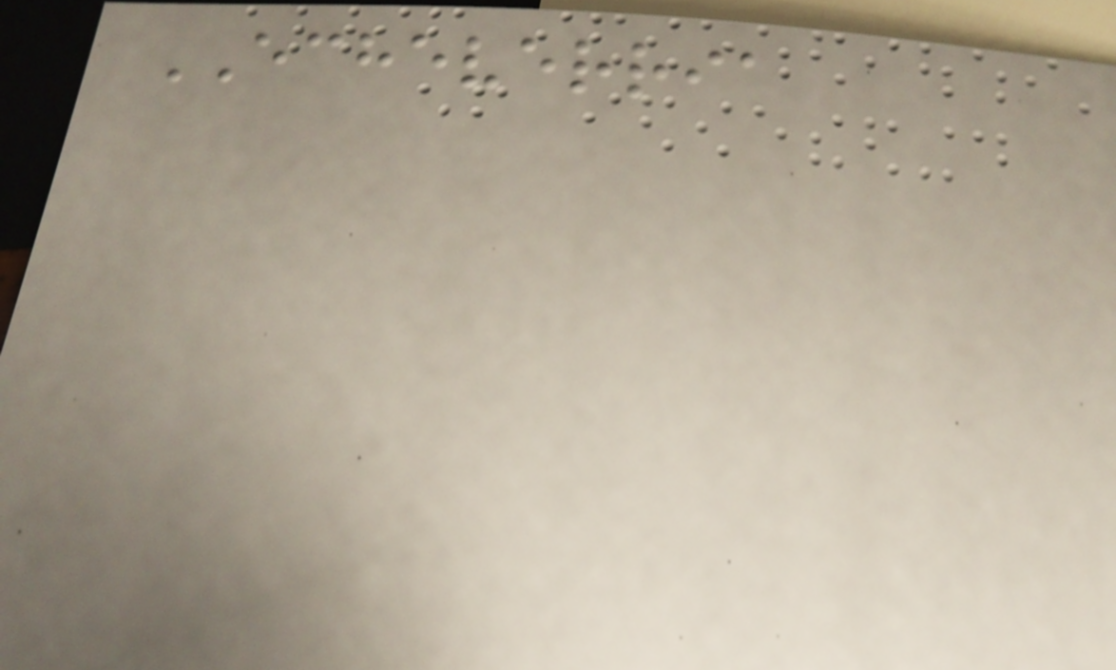ECHEVERRIA
